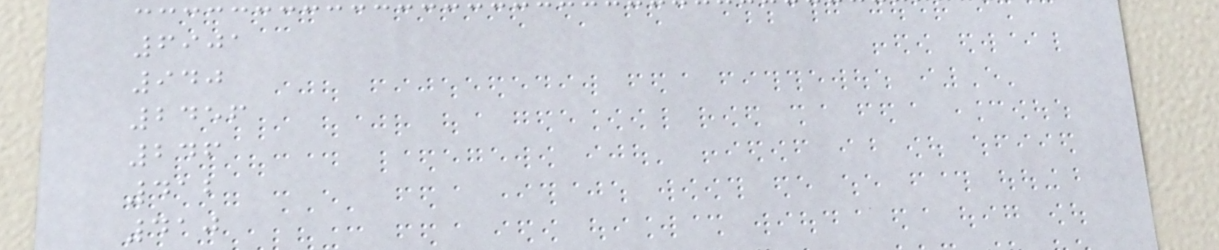6901
940
2456
246
412
410
